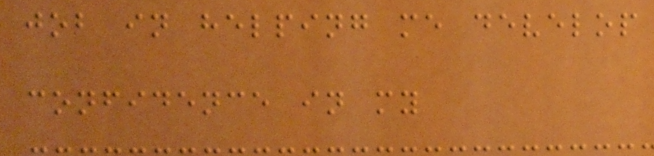job in helping me develop
confidence in my
